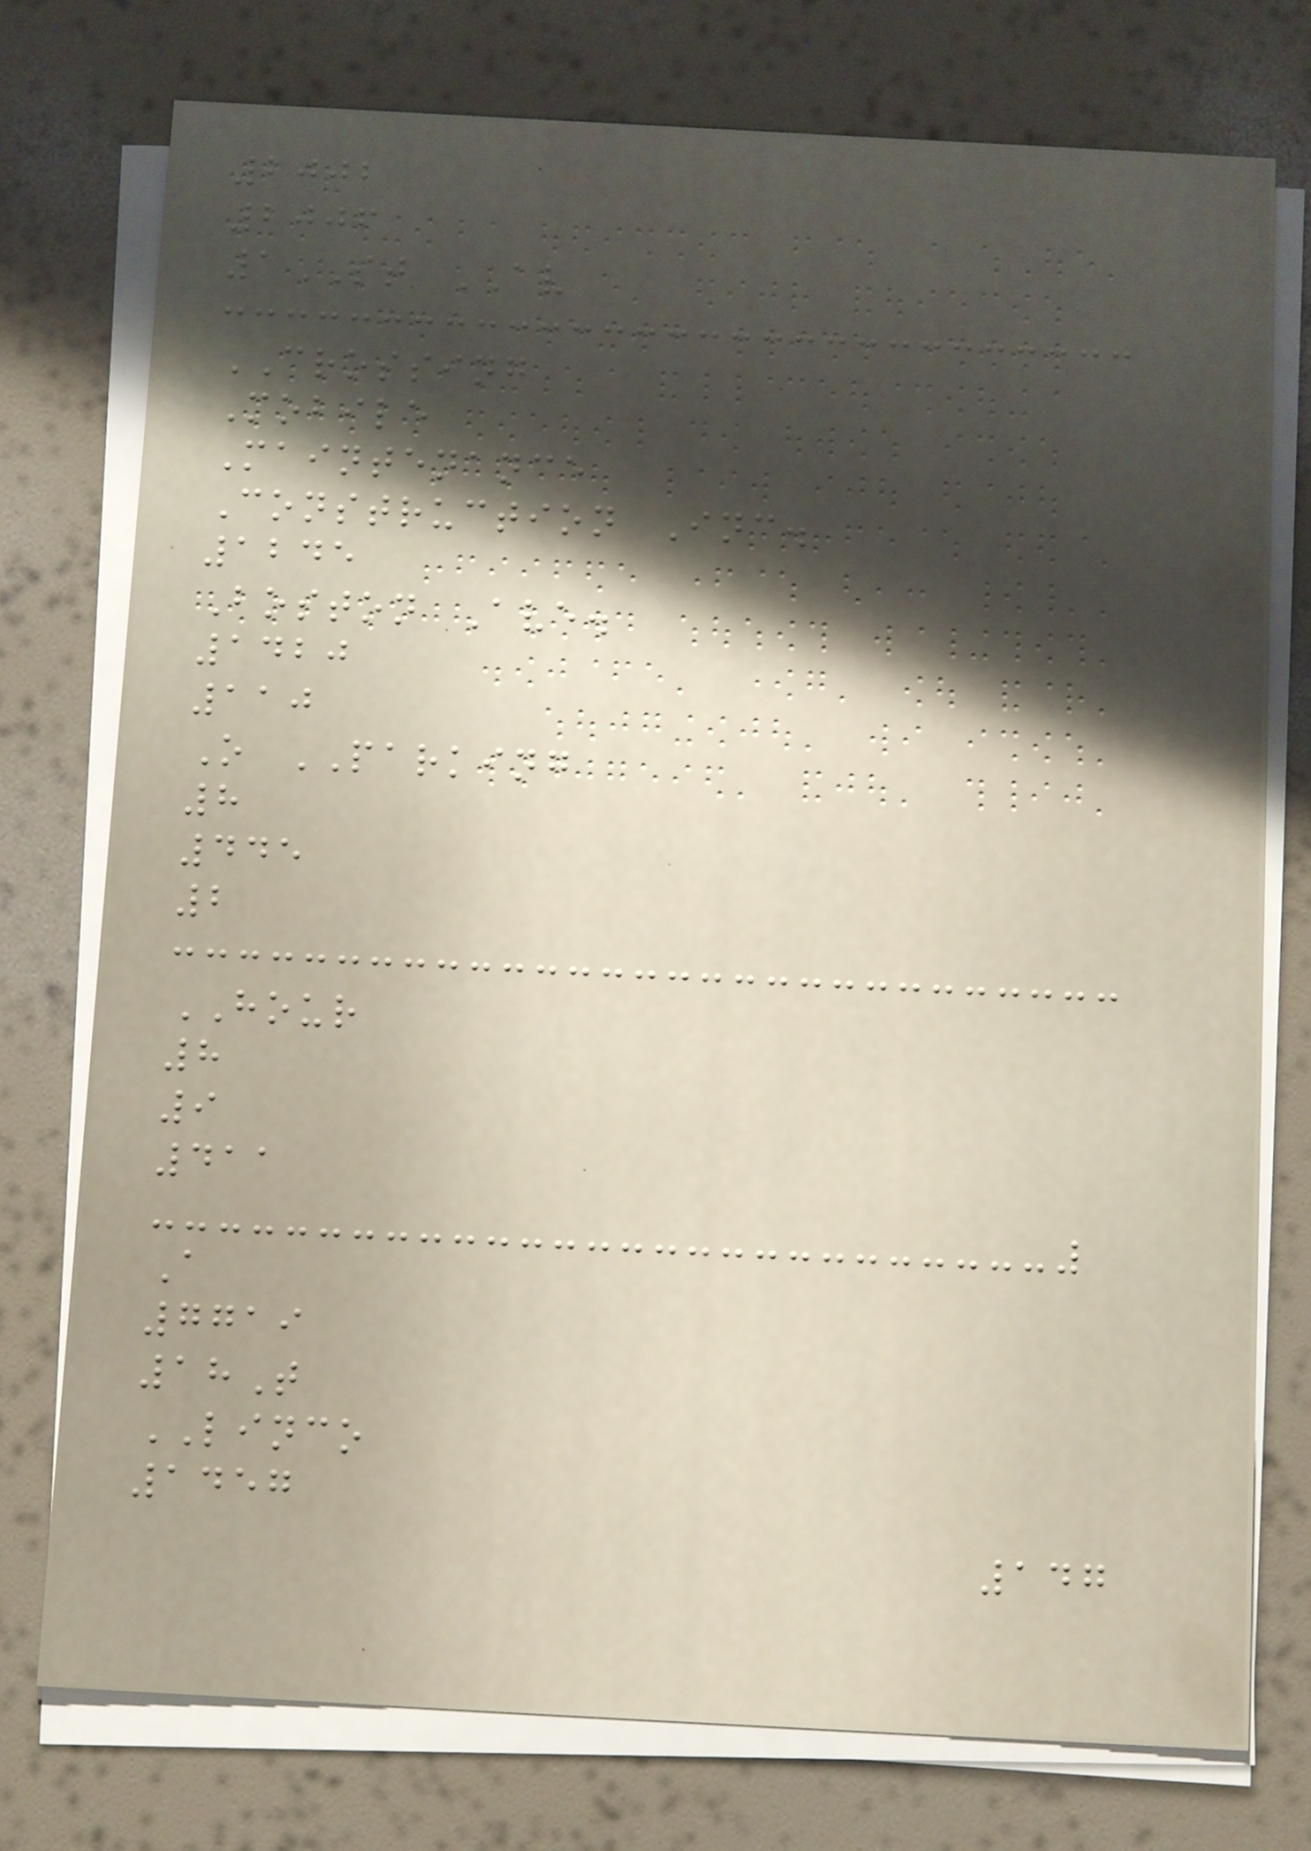2002
2006
1ST AV
CROSSING
Mobile
Maintenance
Construction Inc.
1245
Boston Ave.
1420
110
O PARKING
8
445
2
HOUR
8
9
411
A
7719
18T
LINCO
1457
147
